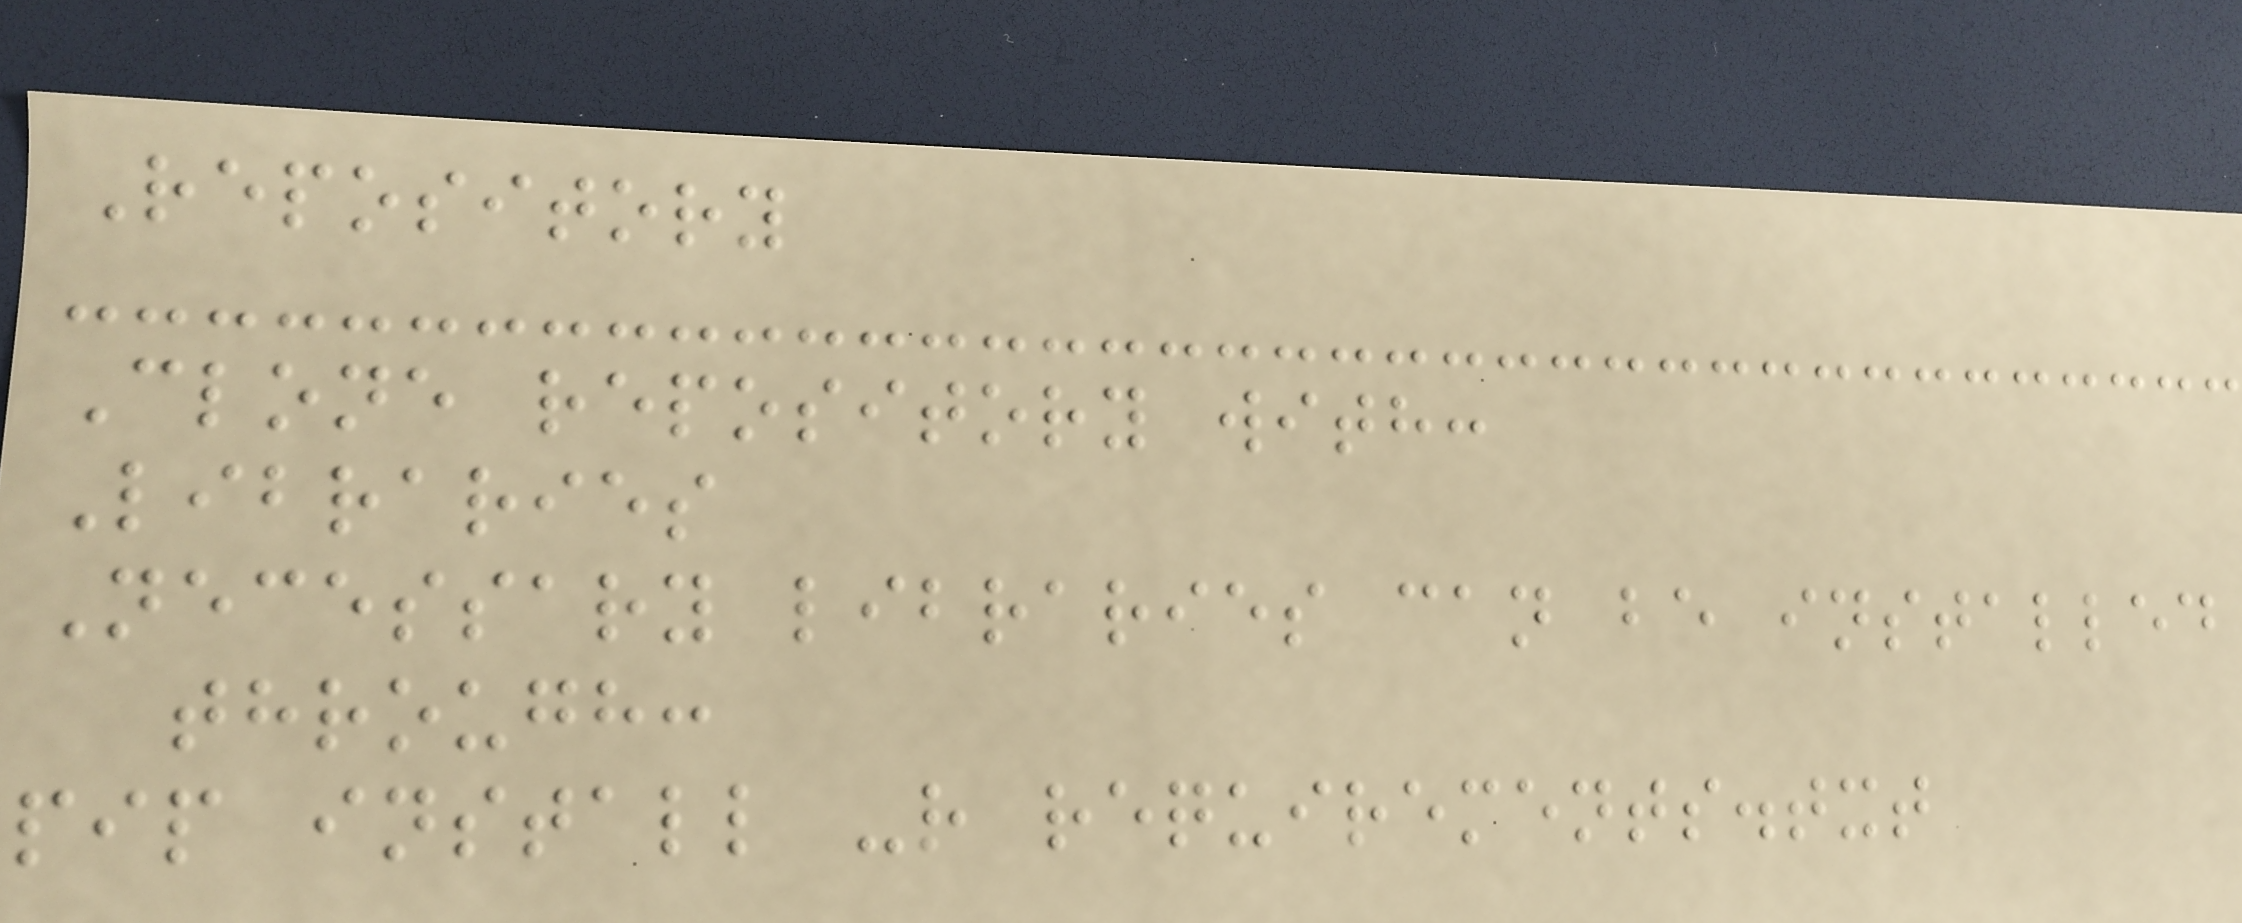Repository
Clone repository with:
Libraries
Necessary libraries can be installed
through:
pip install -r requirements.txt
